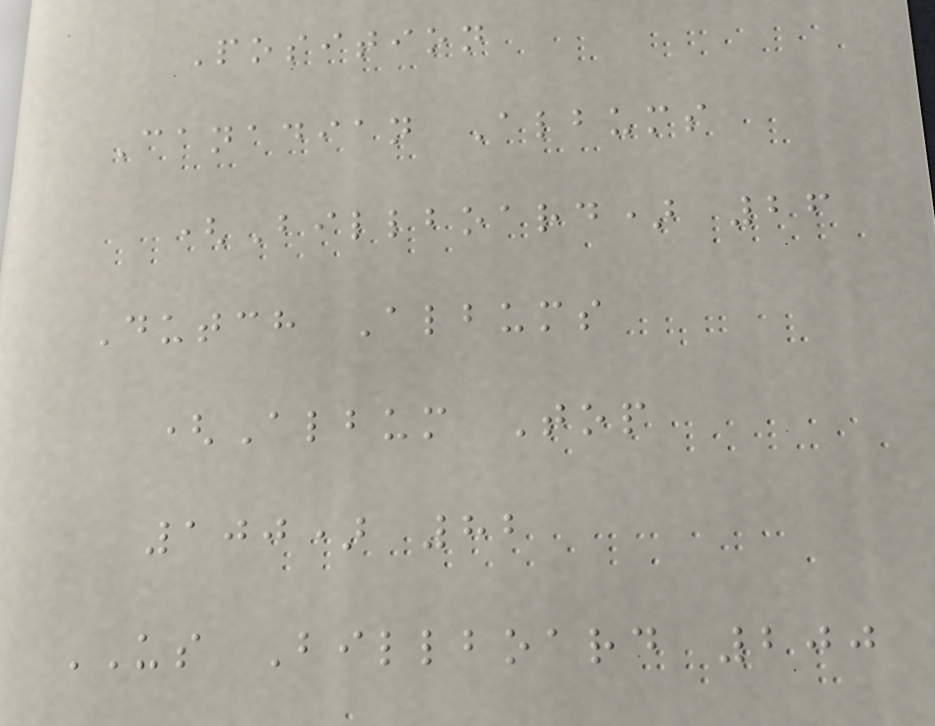Position
Canadian Albums
(Billboard) 26
Dutch Albums
(Album Top
100) 82
US Billboard 200
